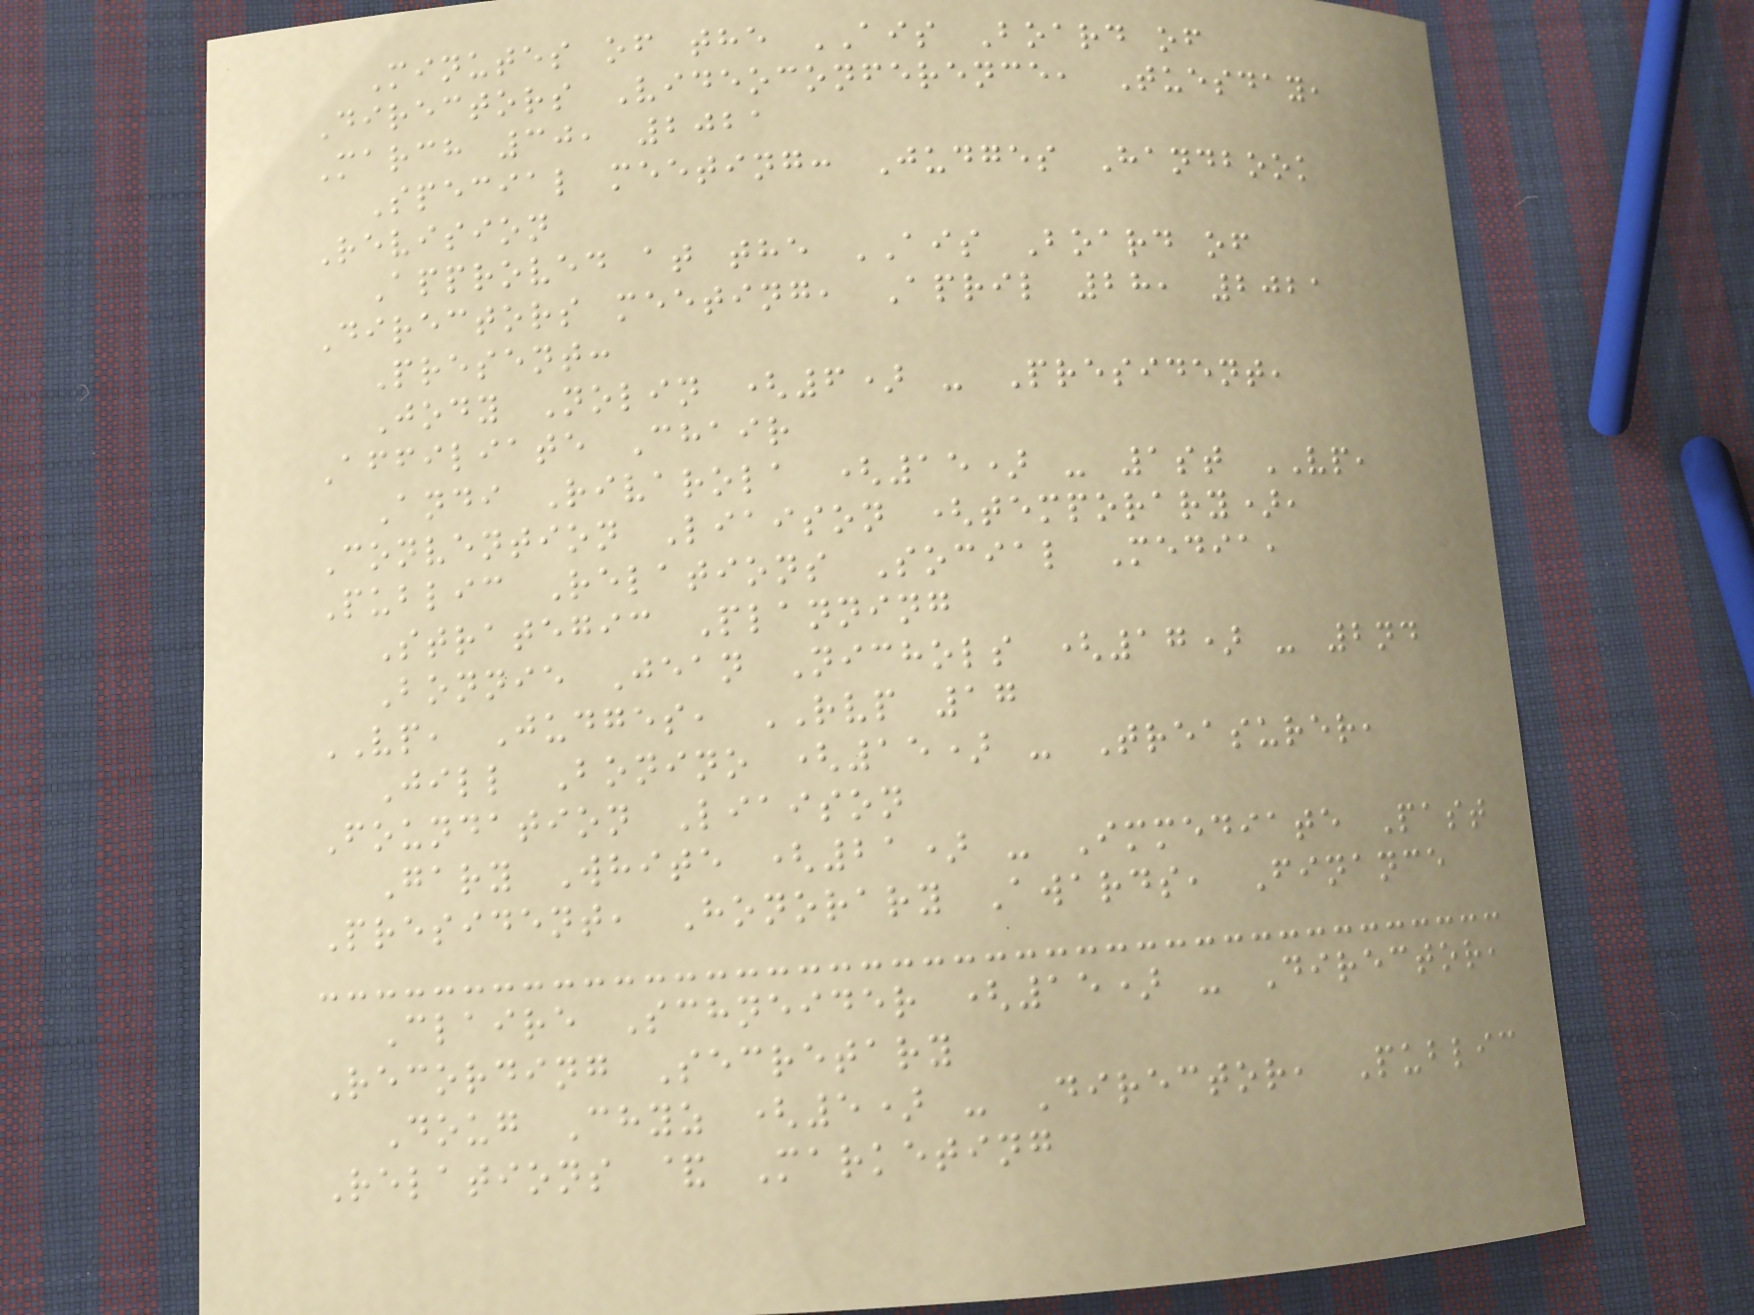Minutes of the AIS Board of
Directors Videoconference, Tuesday,
March 30, 2021
Special meeting: Judges Handbook
Revision
Approved at the AIS Board of
Directors meeting, April 28, 2021
Present:
Jody Nolin (6) - President,
Affiliate Chair
Andi Rivarola (15) - 1st VP,
Convention Liaison (temporary),
Public Relations Social Media,
Strategic Planning
Bonnie Jean Nichols (17) - 2nd
VP, Judges, RVP 17
Jill Bonino (15) - Treasurer,
Foundation Liaison
Gary White (21) - Immediate Past
President, Honorary Awards, Finance
Claire Schneider (15) - Director,
Recording Secretary
Doug Chyz (5) - Director, Public
Relations & Marketing
